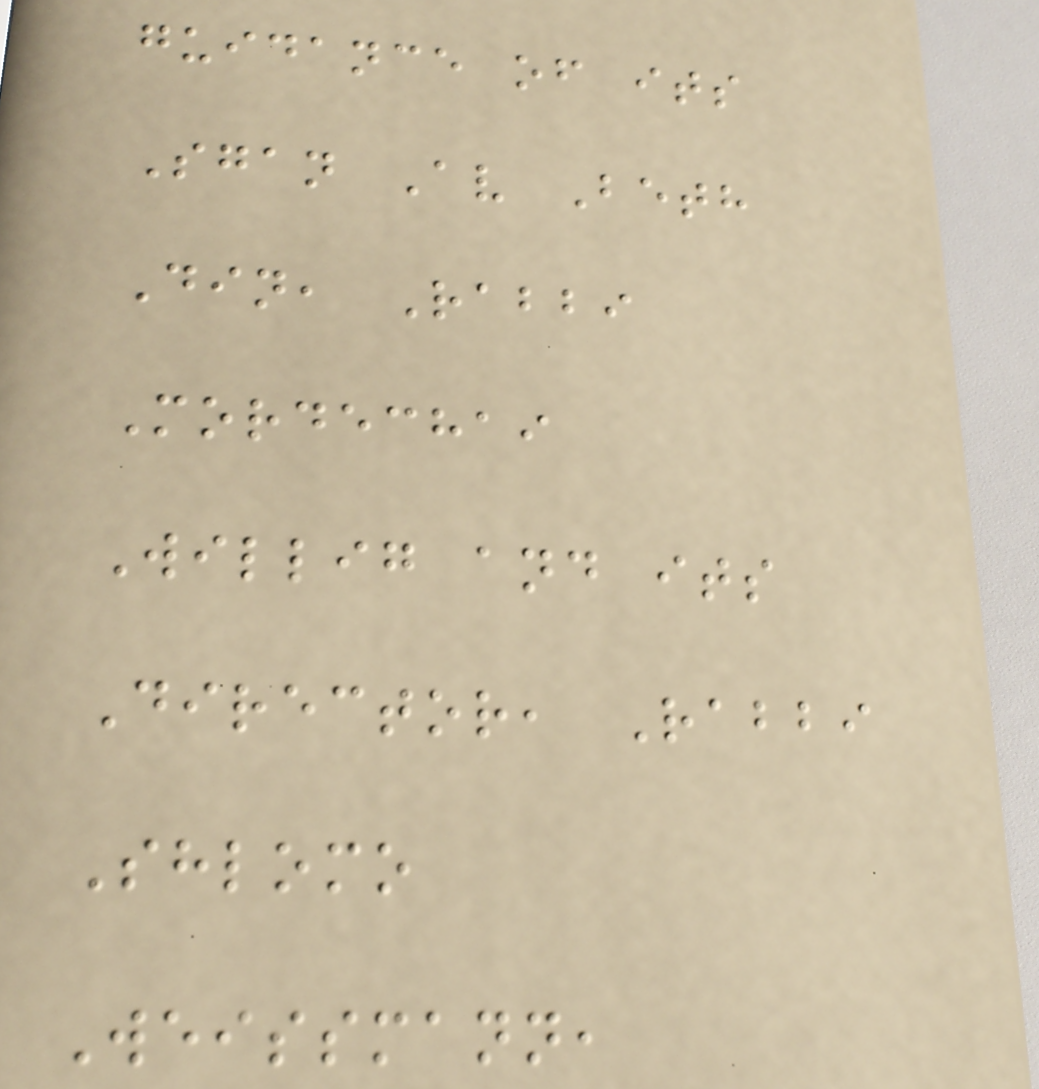guidance of its
Sgan Av Beth
Din, Rabbi
Mordechai
Willig and its
Director, Rabbi
Shlomo
Weissmann,
